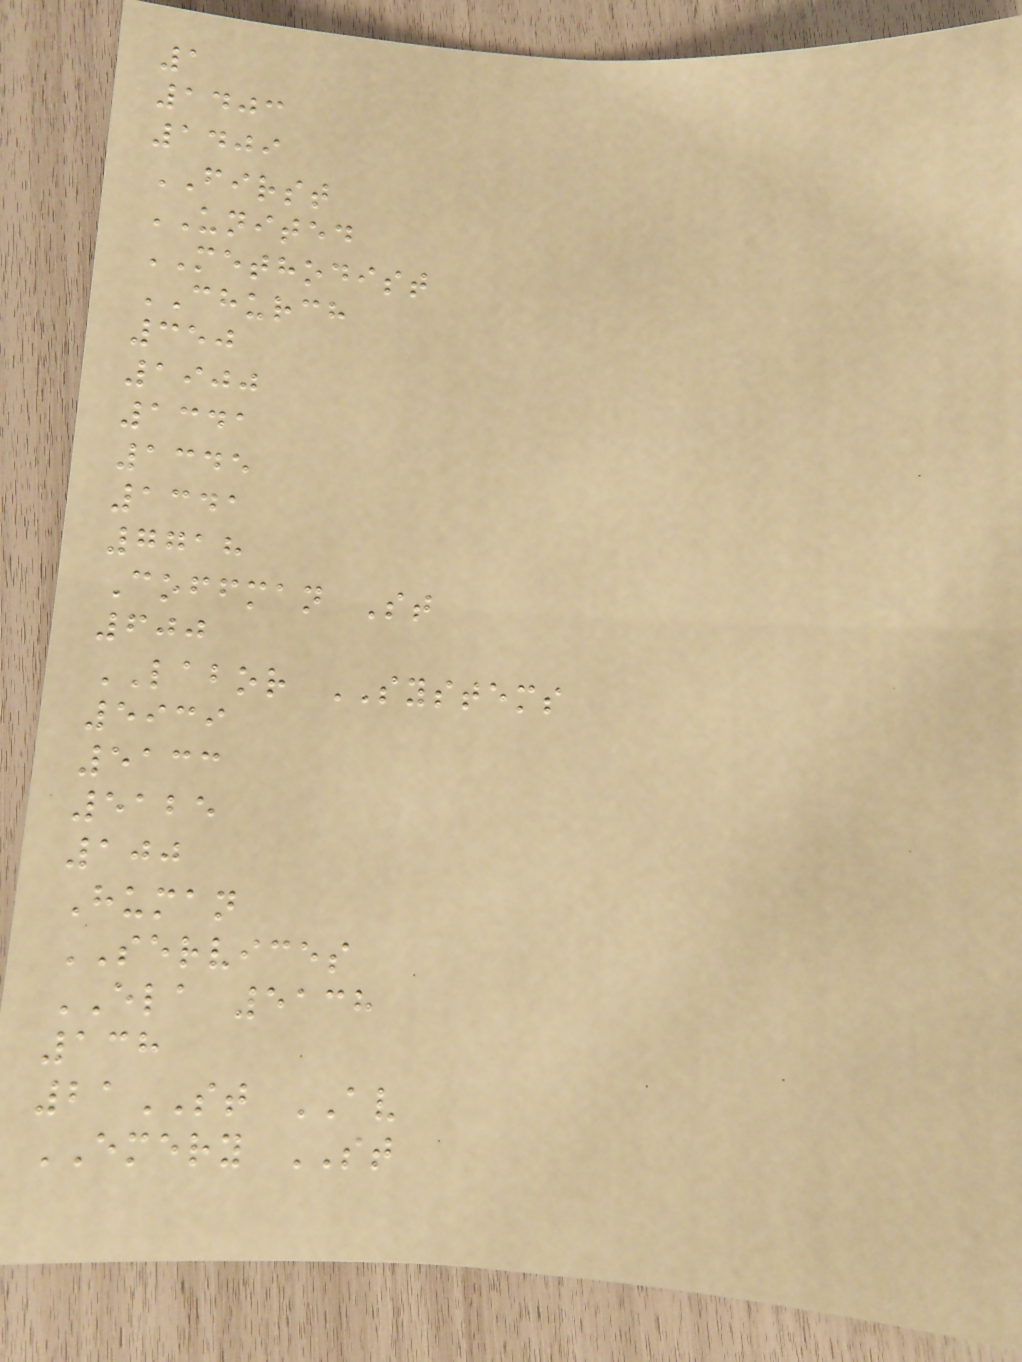1
1403
1409
FIRST
UNITED
METHODIST
CHURCH
350
1900
1341
1345
1341
7718
Coffman St
600
LABOR SYSTEMS
5939
5133
5125
100
Human
SERVICES
ELA 5138
138
21ST AV
EMERY ST
